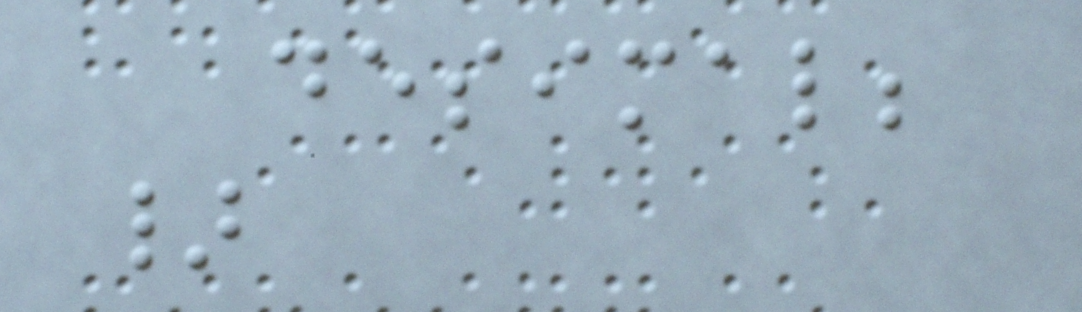desimal;
}
